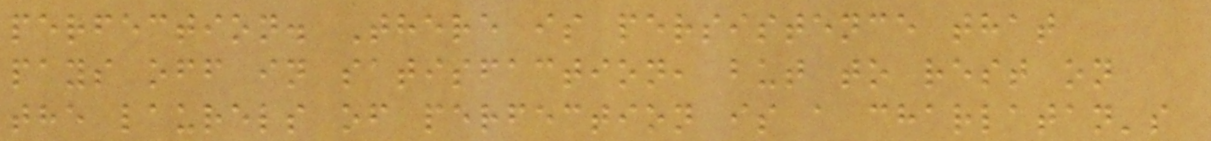perfection. There is persistence that
pays off in satisfaction, but to rest on
the laurels of perfection is a charlatan's
